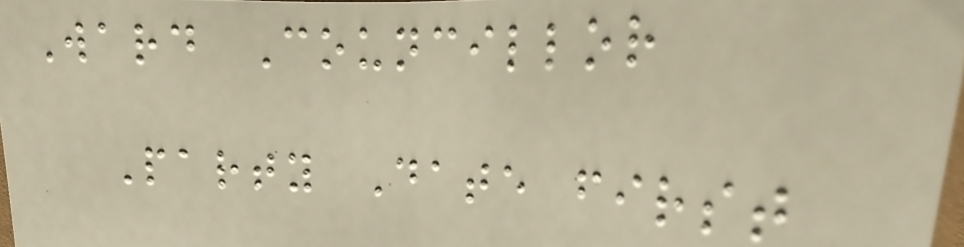Ward Councillor
Party Date first
